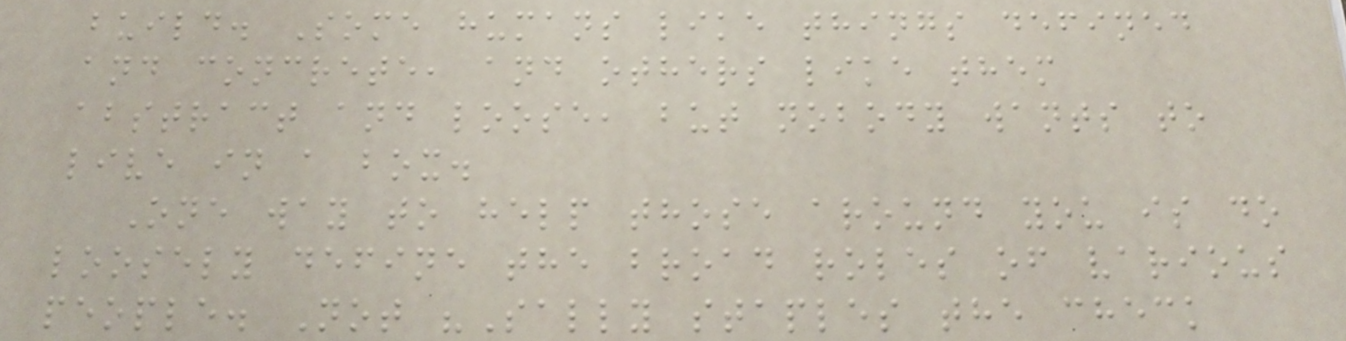build. Some humans like things defined
and concrete, and others like them
abstract and loose, but nobody wants to
live in a box.
One way to help those around you is do
loosely define the broad roles of various
people. Not "Sally staples the check
